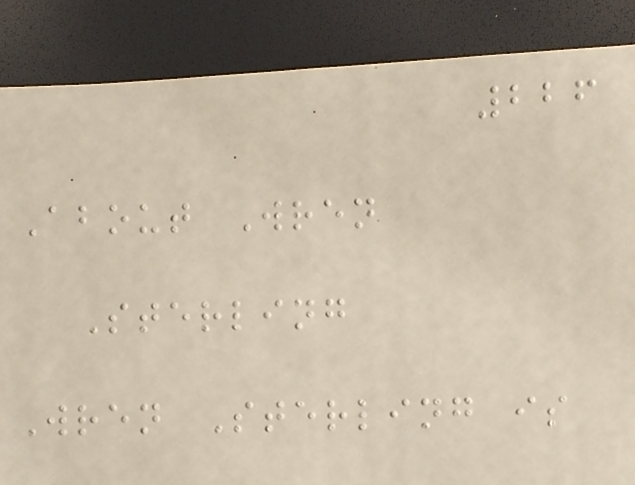226
About Wren
Sterling
Wren Sterling is
